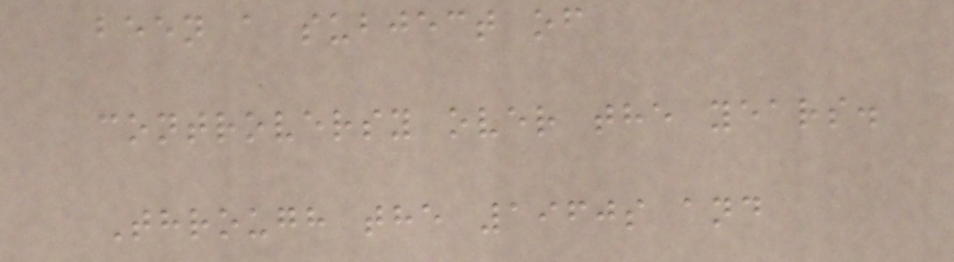been a subject of
controversy over the years.
Through the 1960s and
